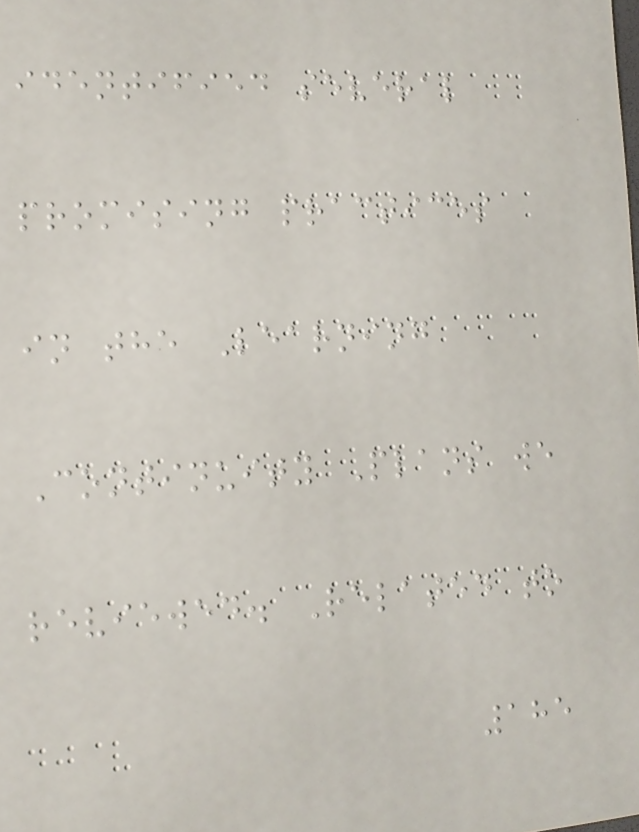identified several
promising practices
in the Learning
Continuity Plans we
reviewed. Related to
185
